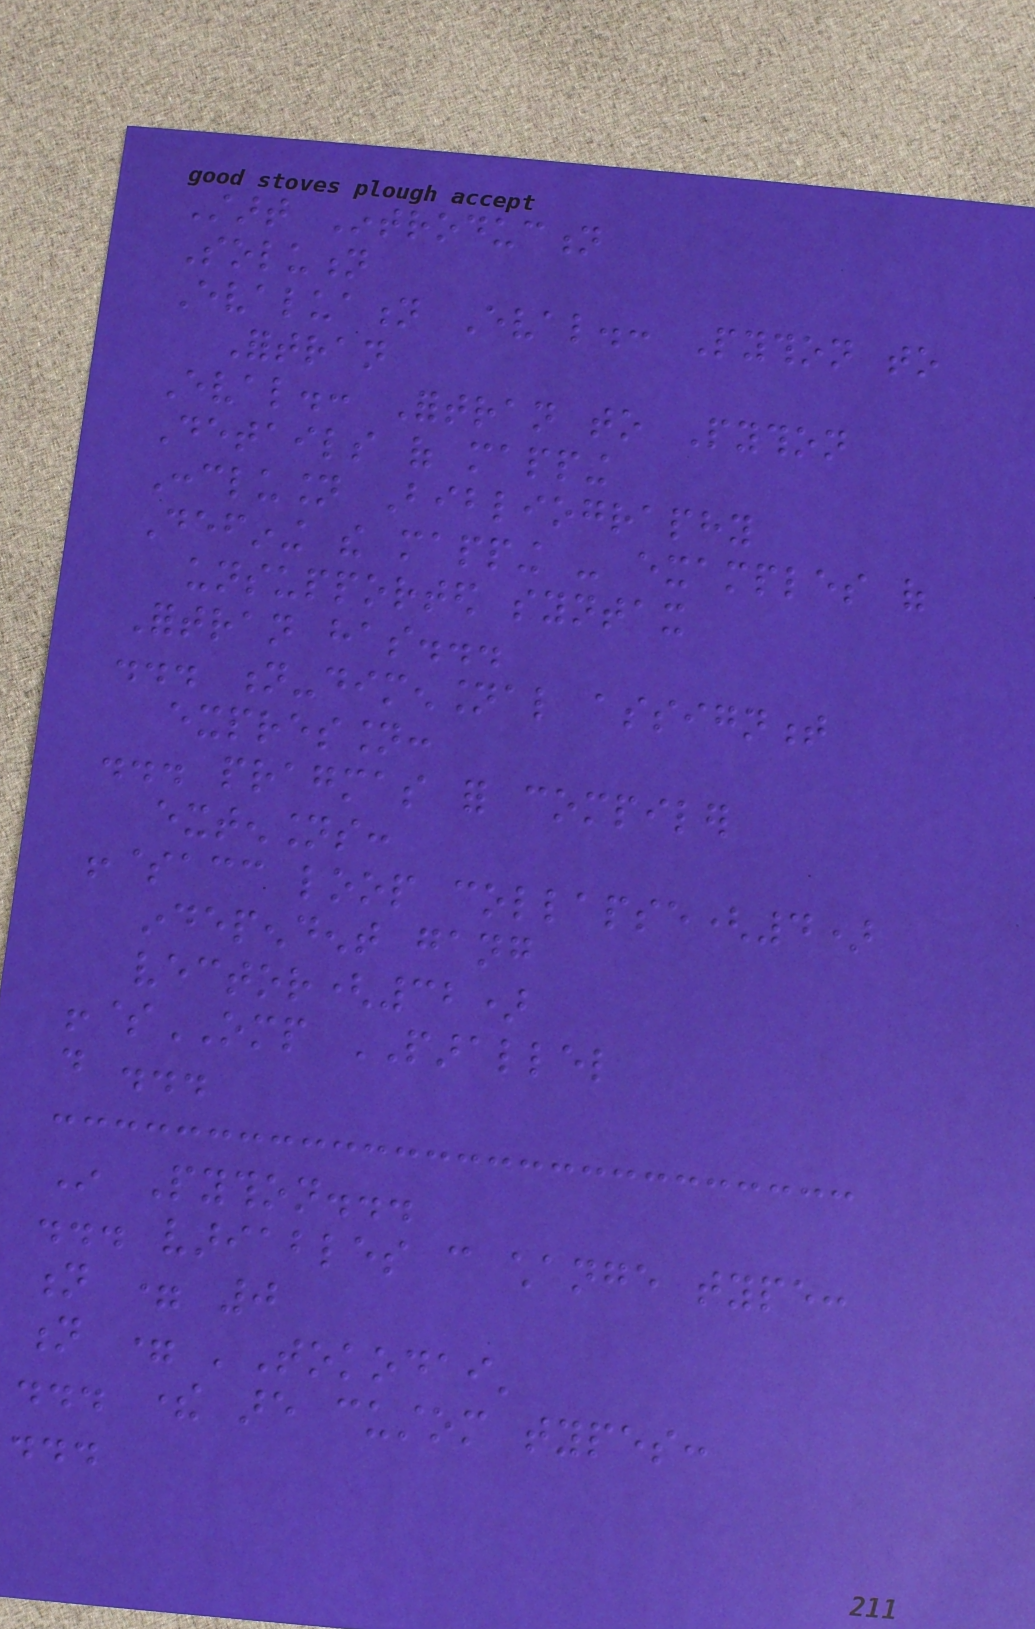Start Introduction
Solution
Evaluation Eval.: Python to
Fortran
Eval.: Fortran to Python
Details of mapping
Conclusion Bibliography
Defining the mapping - examples of
unsupported syntax
Fortran has...
... n-dimensional assignment
expression:
... pragmas for compiler
extensions:
!$acc loop collapse(4)
independent gang
vector(32)
!$OMP PARALLEL
do ...
In Python...
... variables can change type:
n = 0
n = 'Tokodai'
... there are custom types:
...
